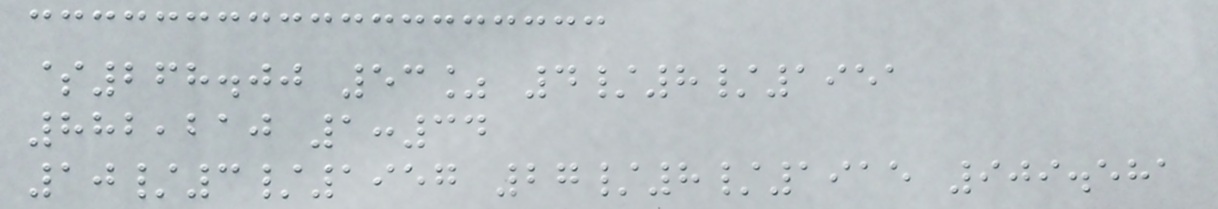$268.00 53% 4/8/1951
882,210 1:34
10/3/1957 27/8/1915 909.581
